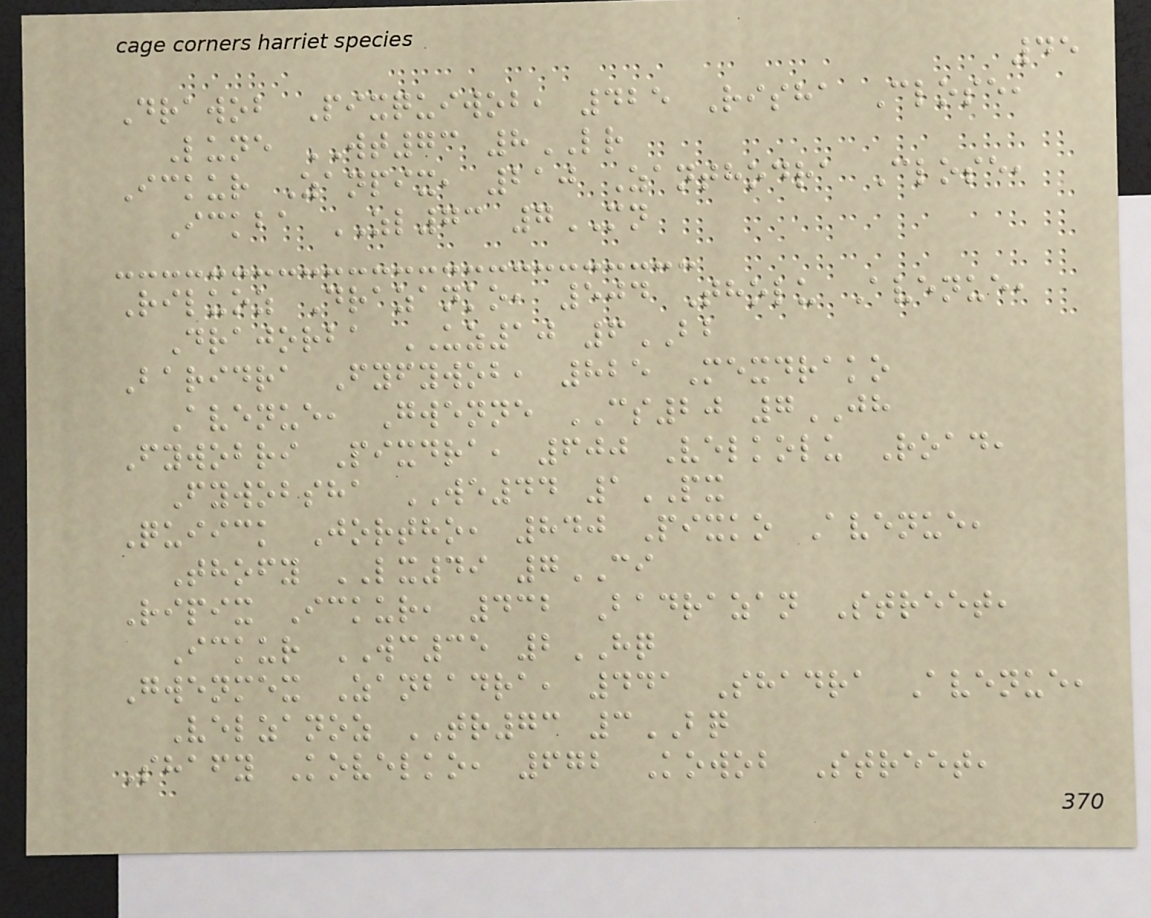45
Drawob Pixquiwob, 425 Risha Close,
Lune WT73 8LR
Ickur Zanpix, 210 Zanthodra Close,
Ickba ZL73 7MN
Riluoz Drazanko, 504 Tholu Avenue,
Drajorba UZ10 6BB
Baridra Fyfywob, 825 Mexdrako
Avenue, Gwenne CS20 7JH
Fywobri Pixdra, 600 Velkolu Road,
Fywobsha WE44 1PX
Quiick Jortho, 840 Pixko Avenue,
Thofy LX49 7CI
Ripix Ickur, 432 Badrazan Street,
Ickur WC35 2HQ
Gwenmex Zanbadra, 441 Shadra Avenue,
Velzanoz TR73 3BQ
Shafy Kovelko, 672 Kowob Street,
